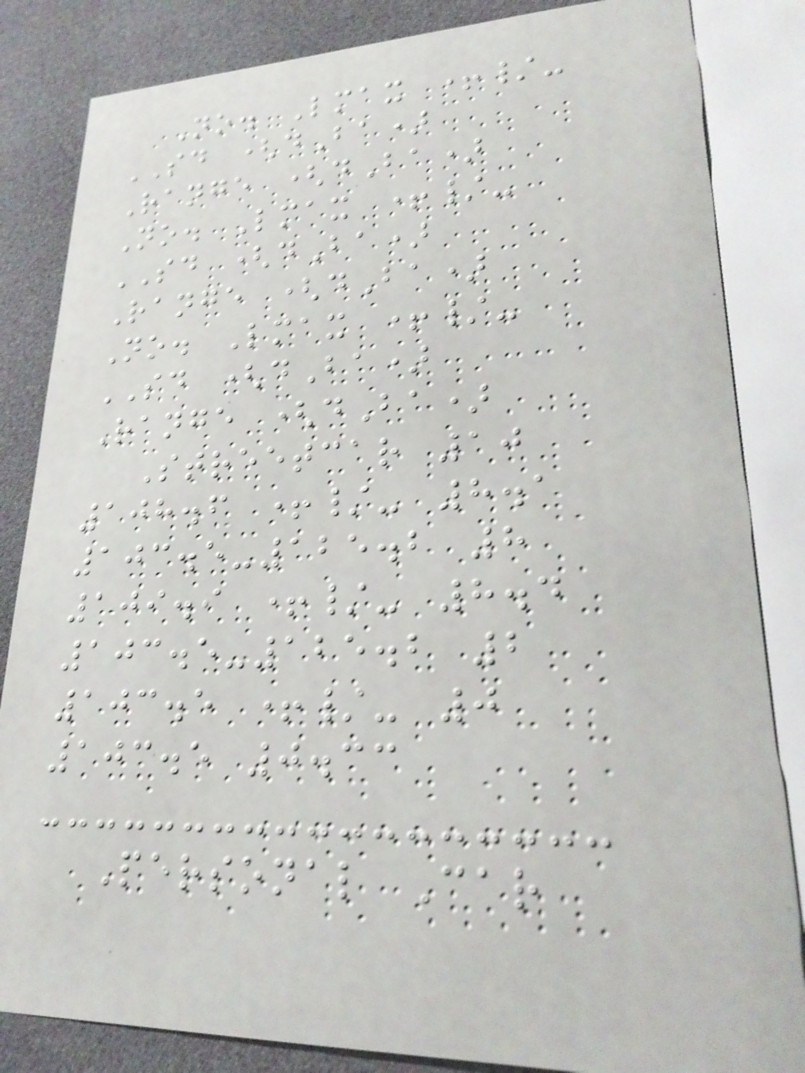No. Lmax +/-
SD (dBa)
Range (dBa)
No. Lmax +/-
SD (dBa)
Range (dBa)
No. Lmax +/-
SD (dBa)
Range (dBa)
Streetcar 10
108.6 +/- 8.1
103.5-125.2 8
109.9 +/- 8.4
103.5-125.2 2
103.5 +/- 0
103.5 0.33
Personal Car
